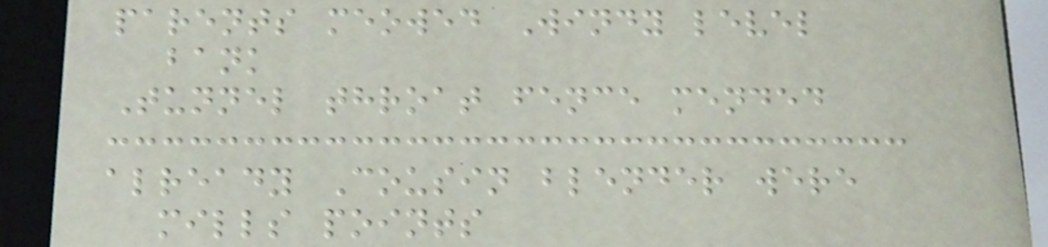parents meowed Windy level
bank
Tunnel throat fence mended
already Cousin blender were
mills points
